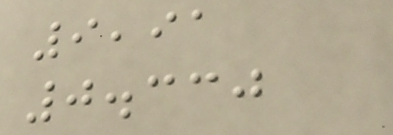9,91
0.330
